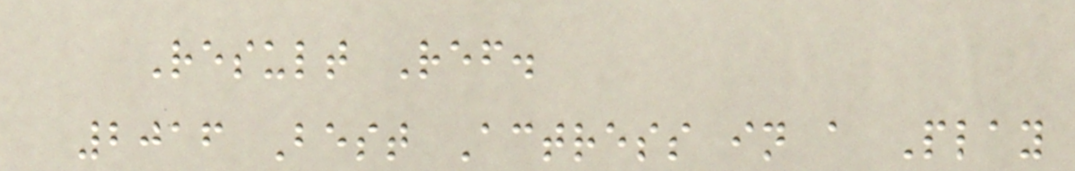Result Ref.
2016 Best Actress in a Play
